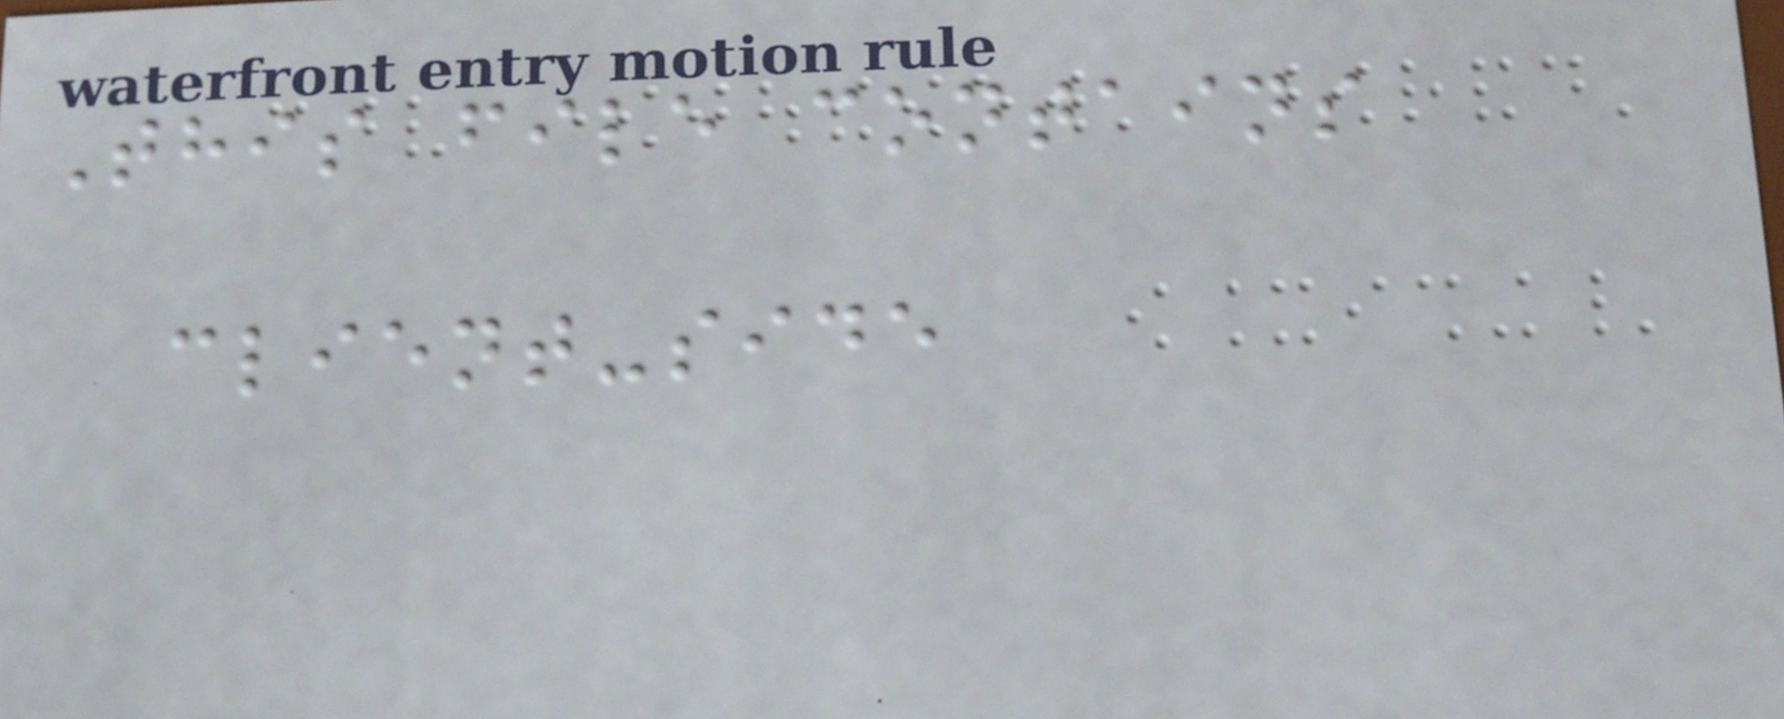This file contains
client-side
